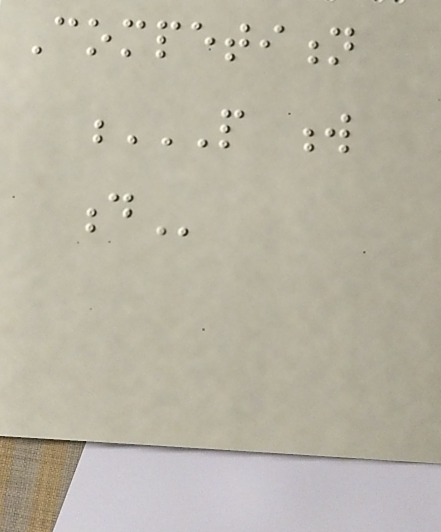Competition
P W
D
